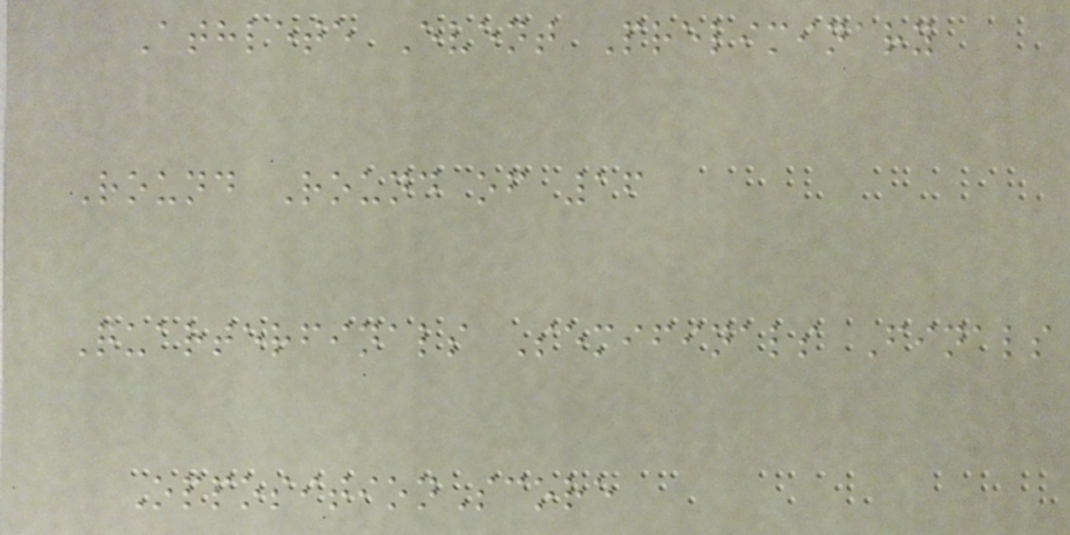Athlete Event Preliminary
Round Round of 16
Quarterfinals Semifinals Finals
OppositionScore
